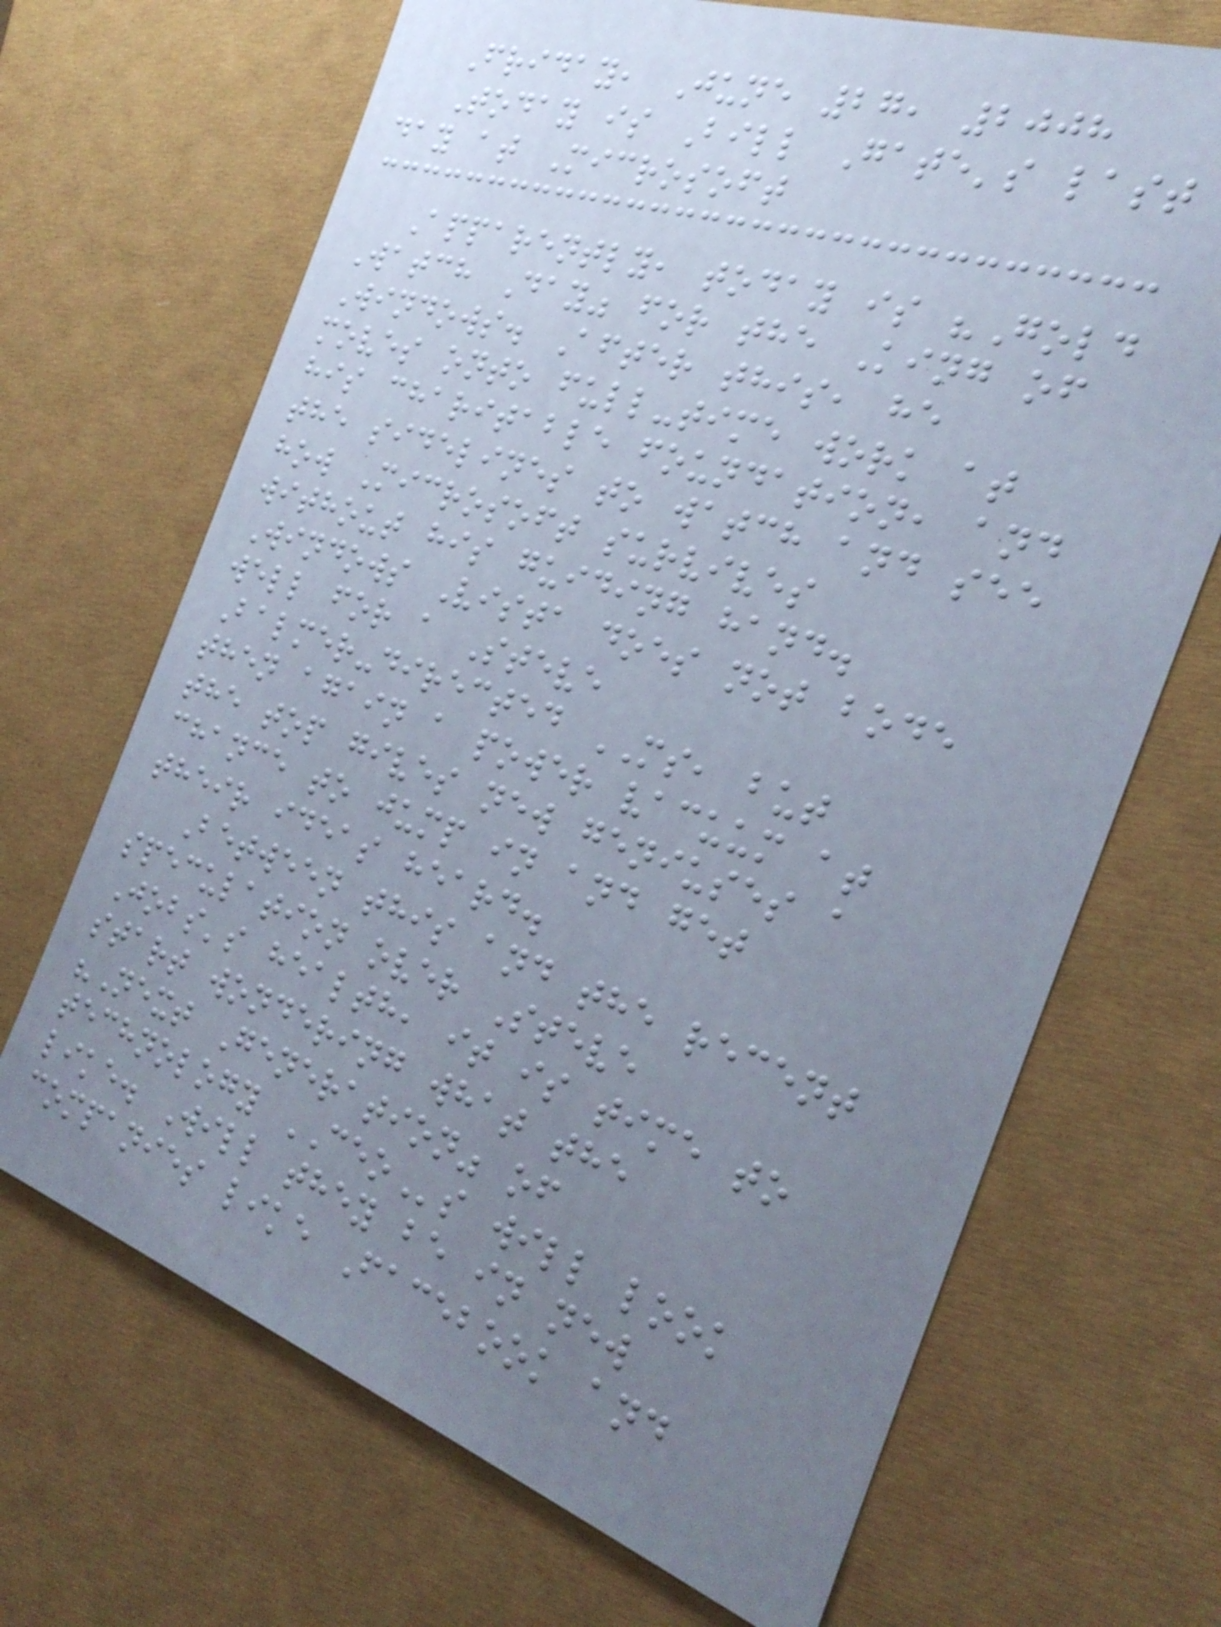Friday, June 27, 2008
Today is Bill Gate's last
day at Microsoft
Apparently, today is "Gold
Watch Day" for the King of
Windows. After this, he
moves onto full-time work at
his charitable foundation, and
the sidelines to watch and see
how Microsoft survives
without his guiding hand.
Windows Vista does not bode
well for a Steve
Balmer-directed MS, but
then again a power vacuum at
the top gives new geniuses a
chance to jump in and get
their ideas heard.
Between this and the recent
speculation over Steve
Jobs's health, it is time to
start wondering what the
"Next Generation" of
technology CEOs will look
like. Will they be in new
companies like Facebook and
